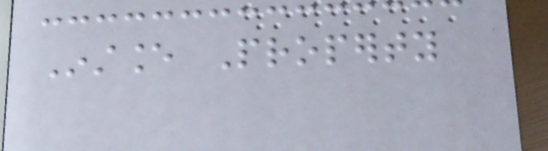Instance Property
